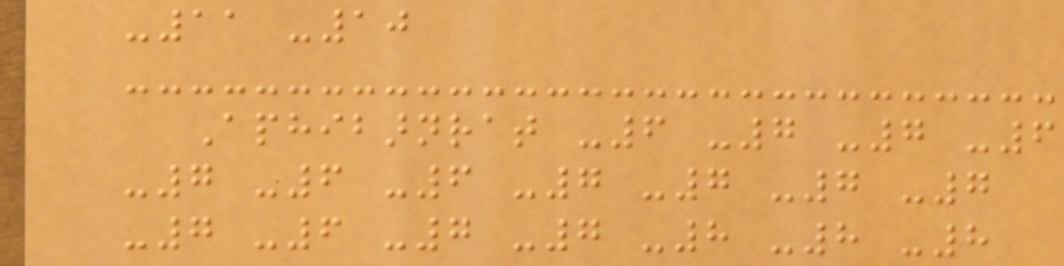-11 -10
Aphibarnrat -6 -7 -7 -6
-7 -6 -6 -7 -7 -7 -7
-7 -6 -7 -7 -8 -8 -8
